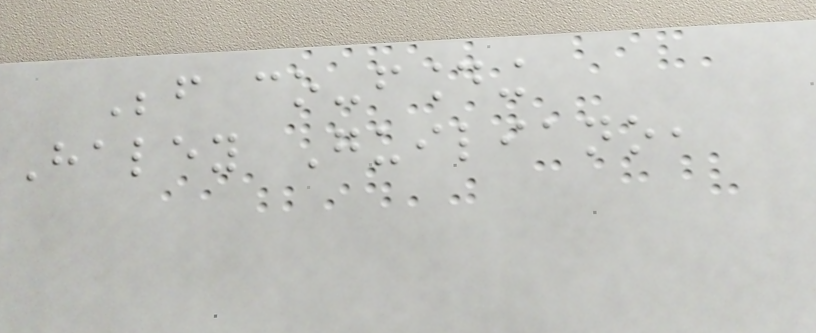Before co-founding
Haley Guiliano,
